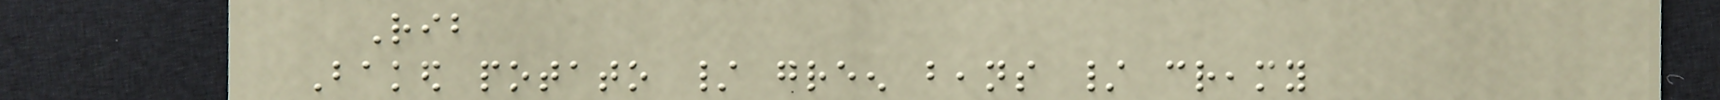Rib
Baked potato / green beans / creamy
